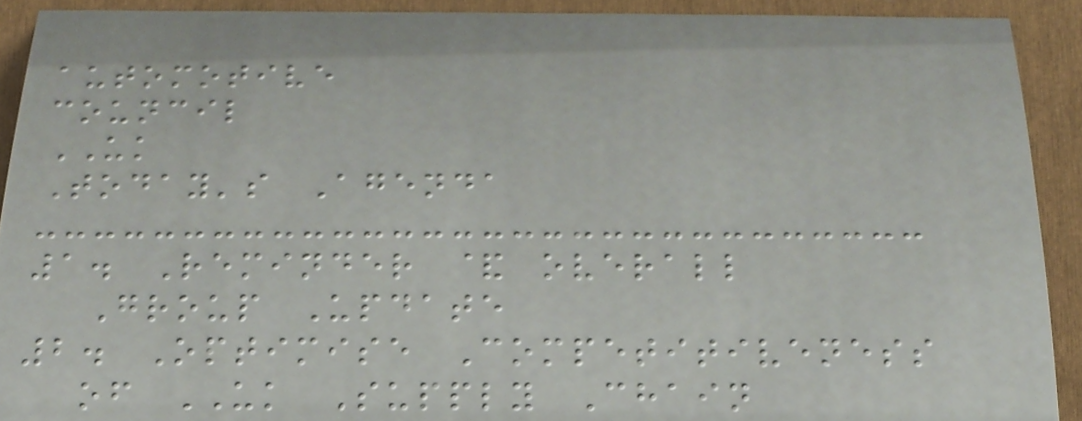automotive
council
UK
Today's Agenda
1. Reminder & overall
Group Update
2. Optimise Competitiveness
of UK Supply Chain
